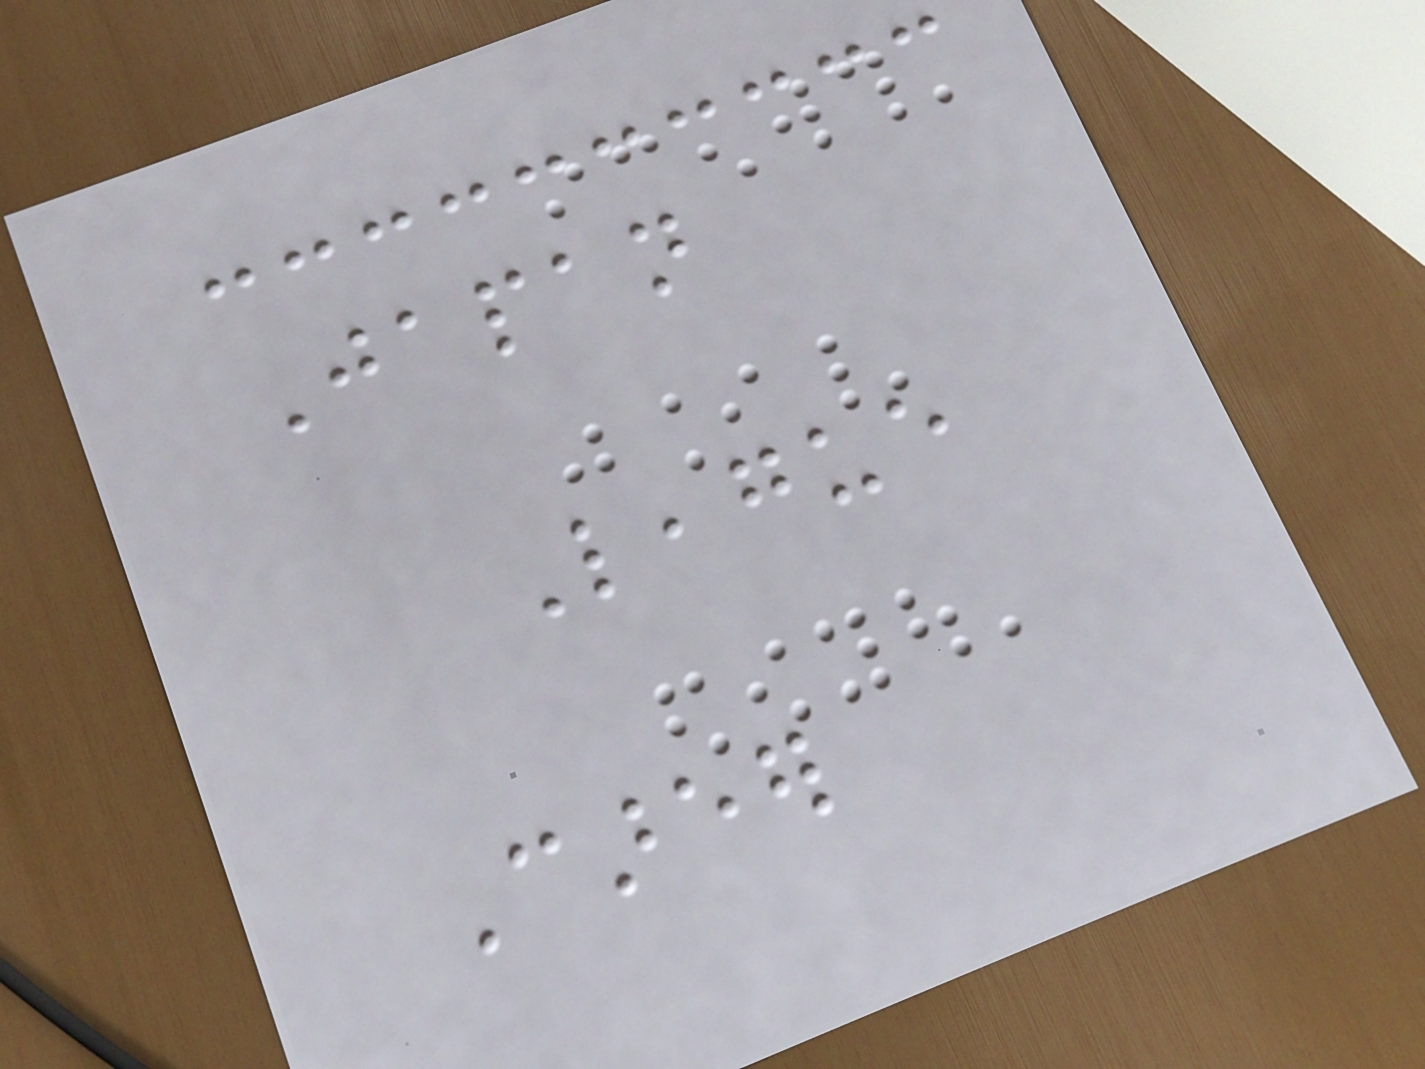Japan
League
Career
